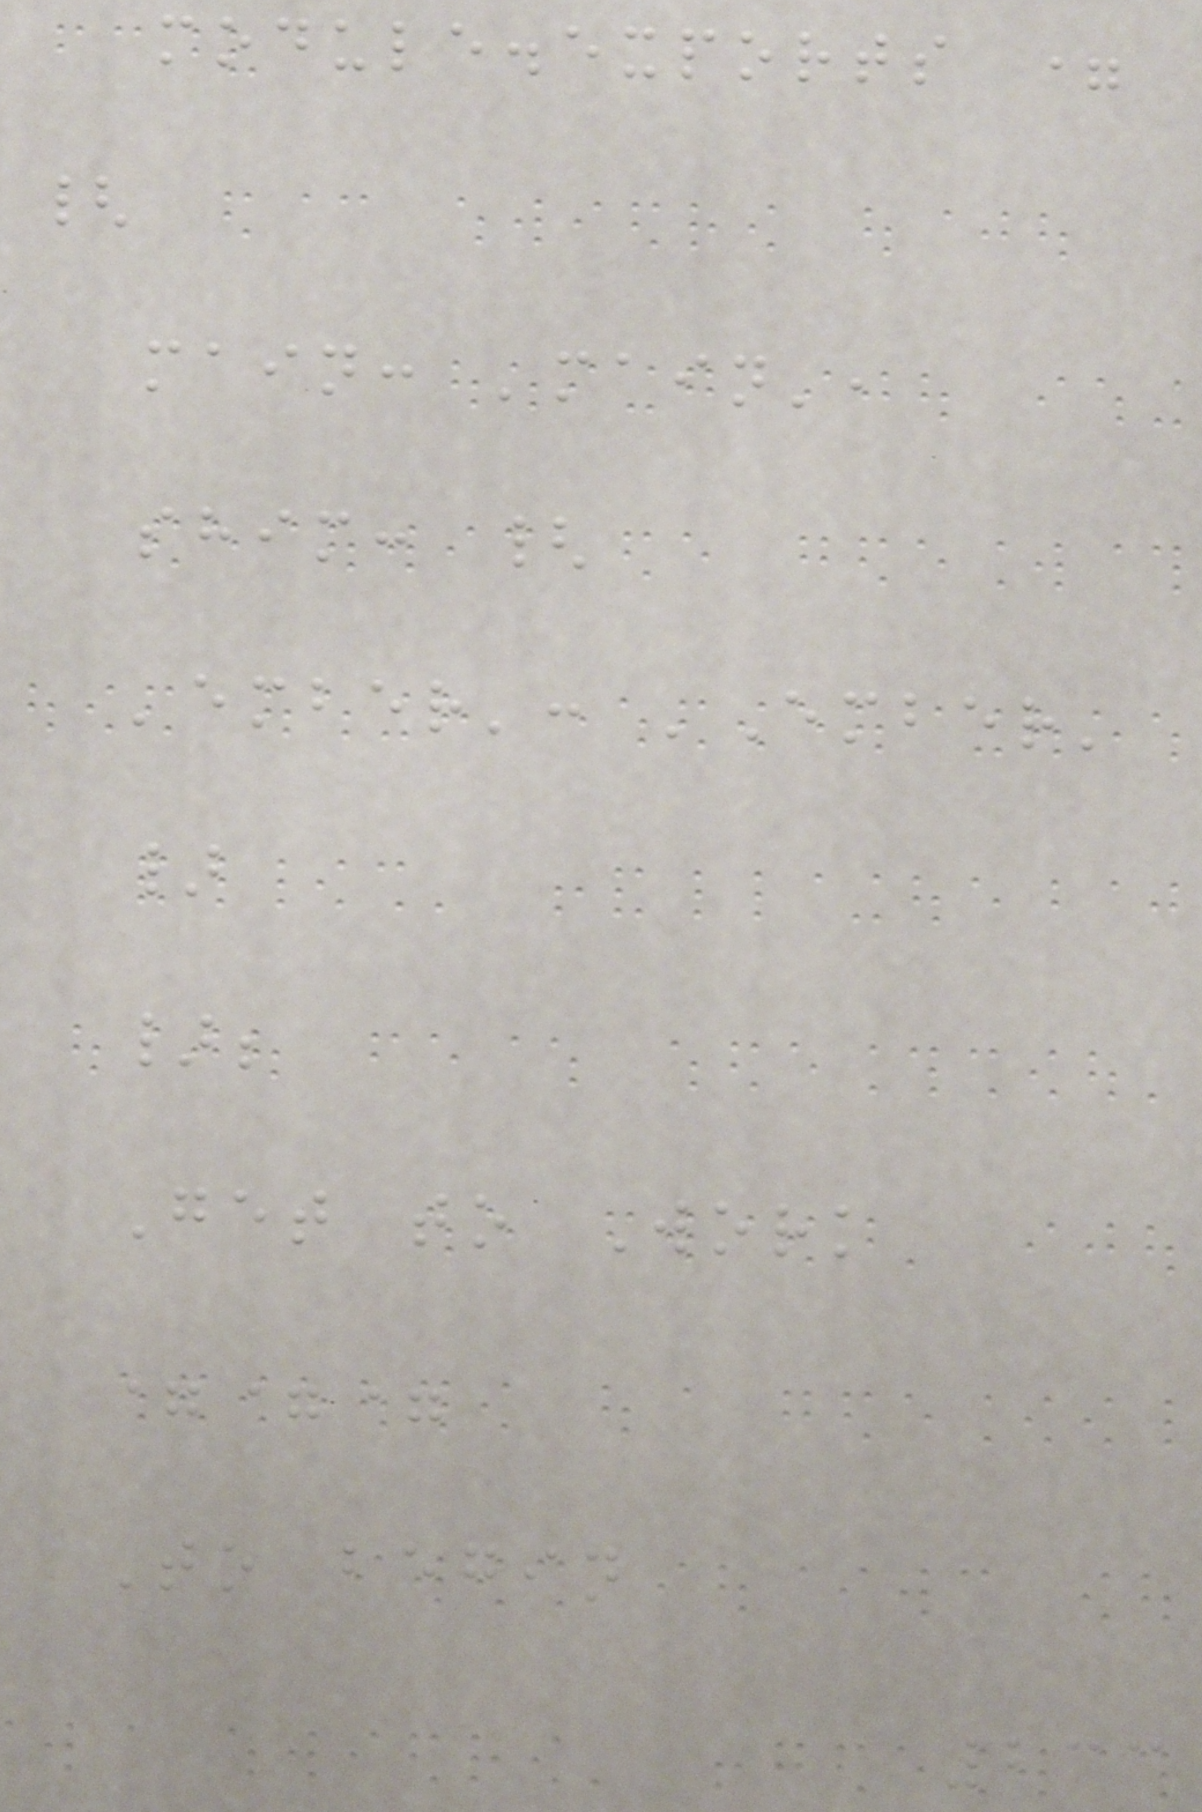module.exports =
{
main: 'main',
shim: {
'ember': 'Ember'
}
};
Get to Work
===
To begin
233
